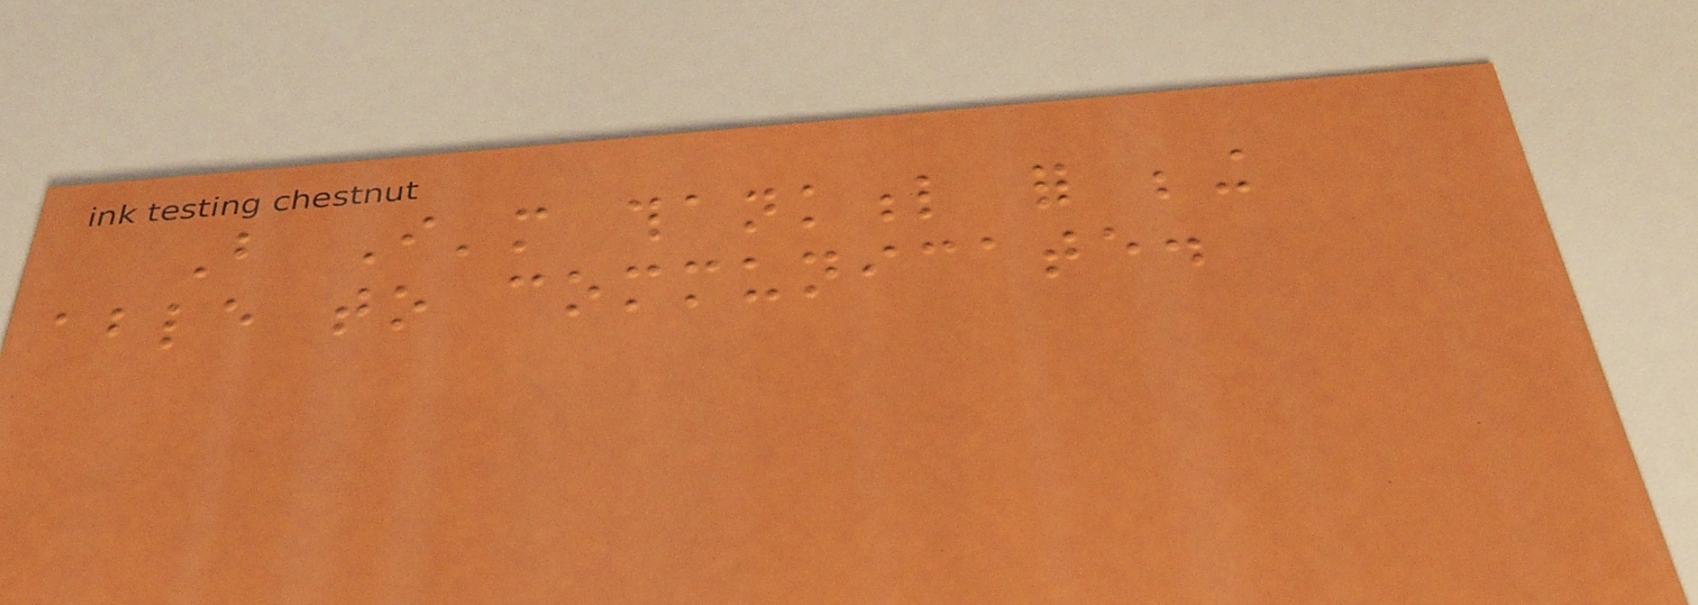But I'm thankful for being
able to communicate.
